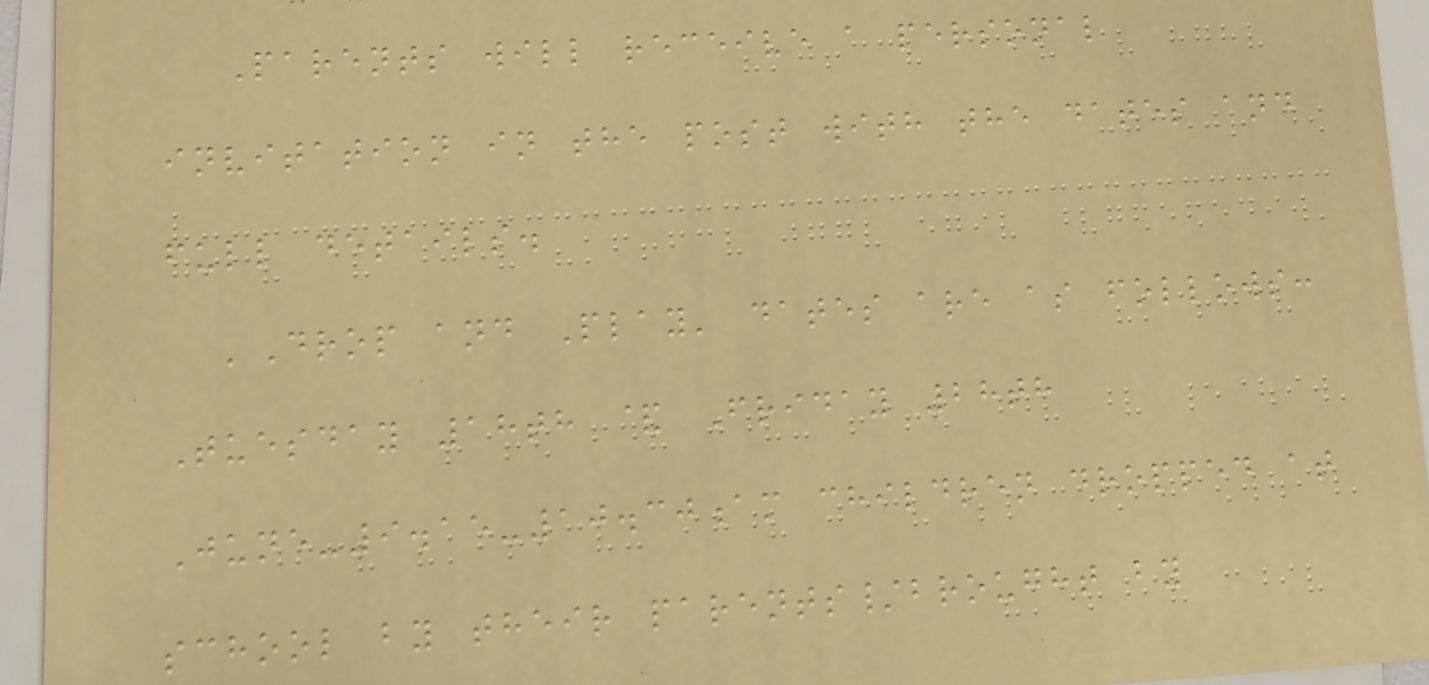Parents will receive a personal
invitation in the post with the dates and
full details.
'Drop and Play' dates are as follows:
Tuesday 18th & Friday 28th
June-9.15-10.30am children dropped at
school by their parents/brought by
